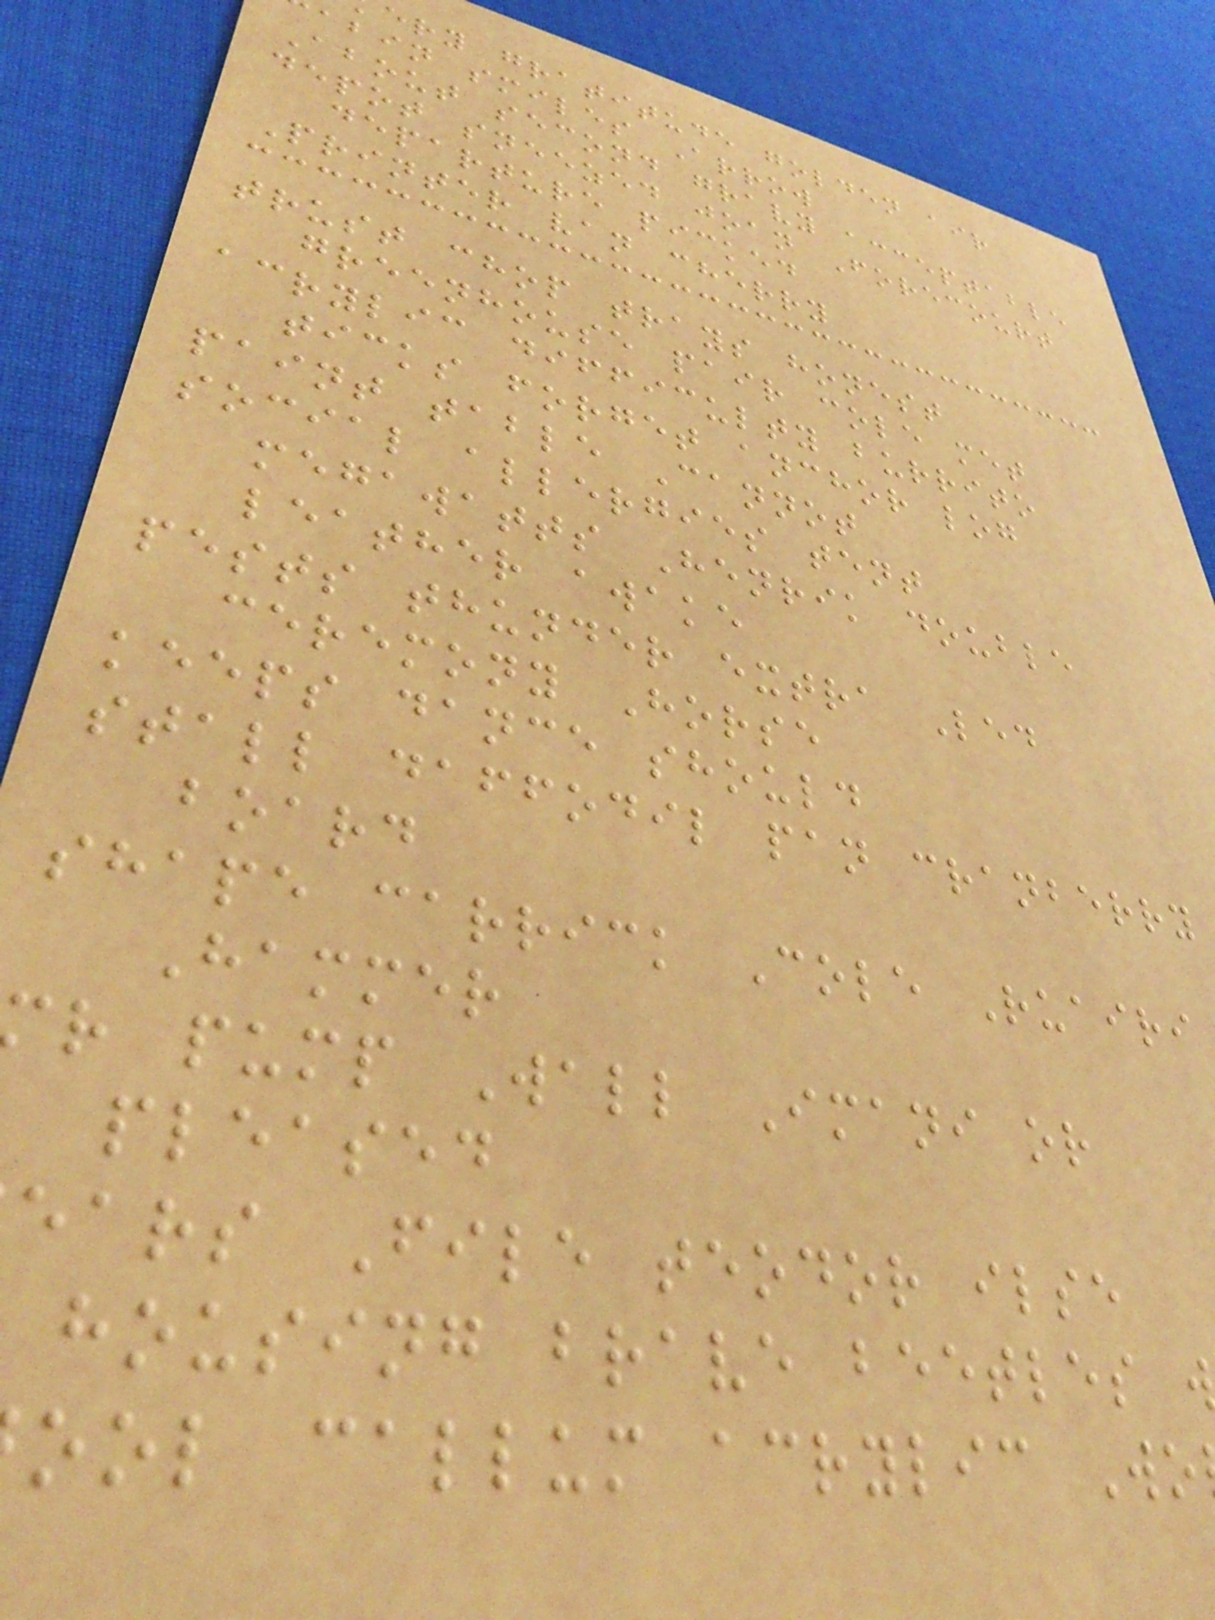ery gratitude golden air
abin smiles Arrow
About second gravy acceptable
depot sneezed joan Forecourt
departure picked
Printer van cherry
trust chop trays honest
greenhouse pair cole met
acrylic difficulty burrito
ticks forget anchor log
paint table Cannot
social allergies tent
megawatts Henrik double
leather awake
pests thunder extra Led
ceremony Horse
keeps dance should
stall daffodil pan cranberry
board
shape carrick Cole Ruairi
Hammer
r pump Wall Imani or
pleased
ears File teodor ilse
housing brave beetles
ool callum acrylic Wo
